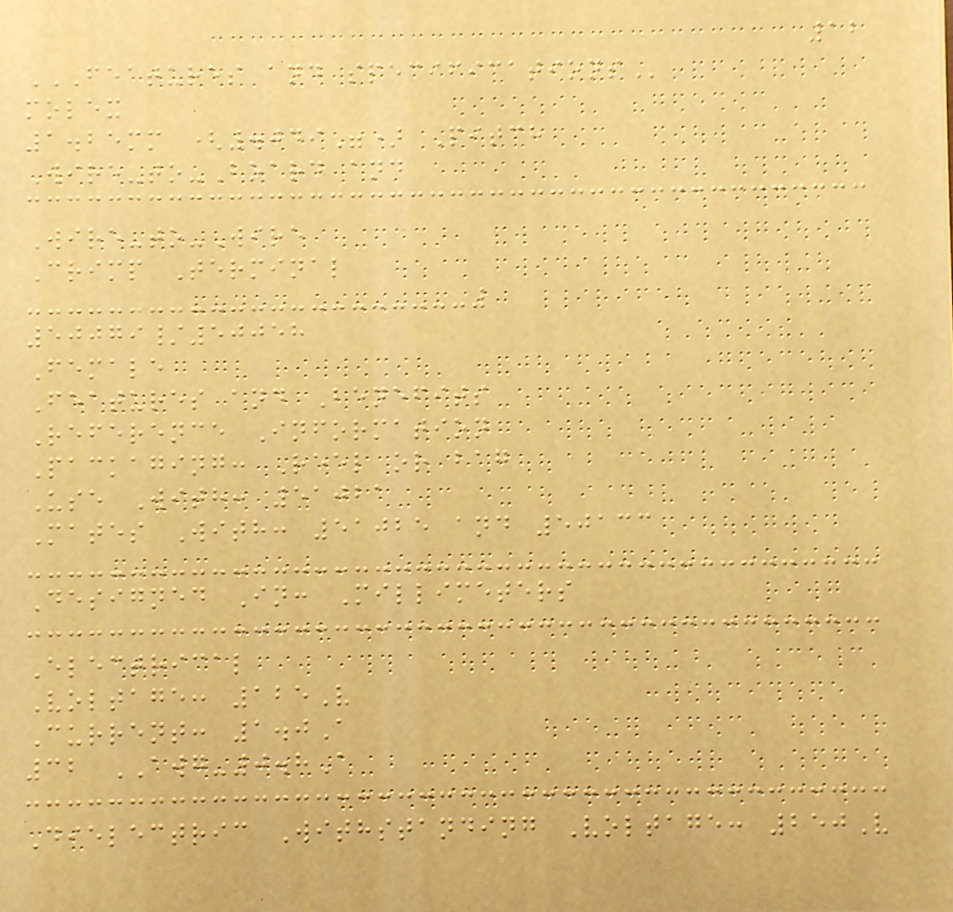12
FEATURES AND SPECIFICATIONS
molex
1.25mm (.049") Pitch
Wire-to-Board and
Wire-to-Wire
Crimp Terminal
50079/50058
Female
Features and Benefits
Reference Information
Packaging: Reel or bag
Use With: 51021
Mates With: 51025 and 50133
Designed In: Millimeters
Electrical
Voltage: 125V
Current: 1.0A
32 AWG-0.8A
Dielectric Withstanding Voltage: 250V
